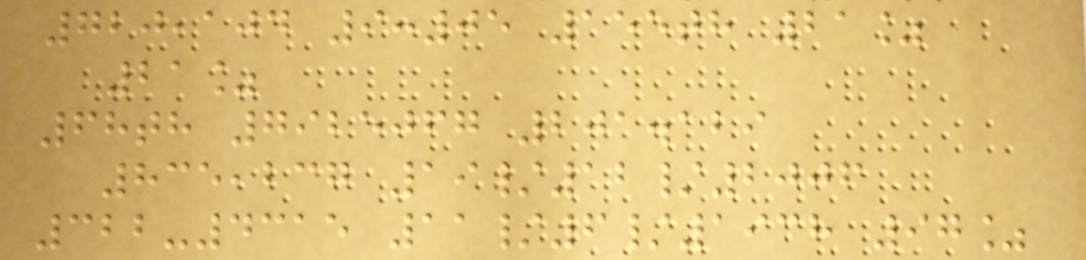720,104 9:05 155th 21%
21%
68th 7925067 201.129
835,237 19/12/2006
322-4315 11/6/1938 97%
